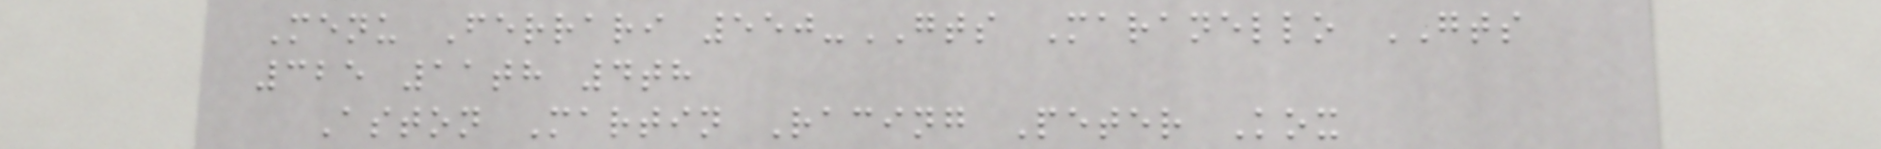Menu Ferrari 550-GTS Maranello GTS
325 11th 4th
Aston Martin Racing Peter Kox
